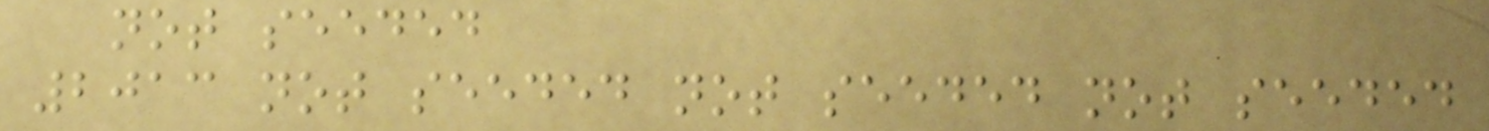not seeded
2013 not seeded not seeded not seeded
